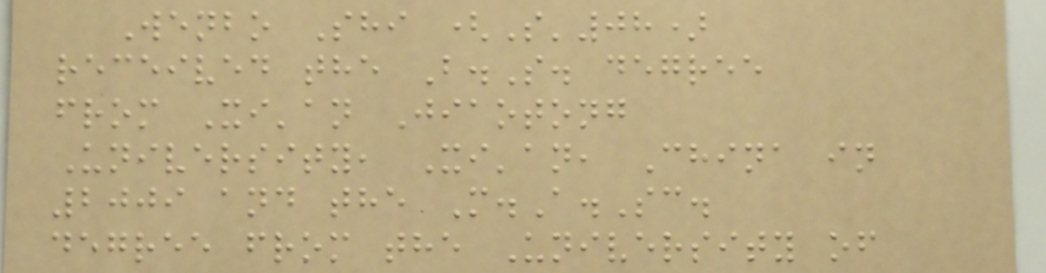Wenbo Shi (S'08)
received the B.S. degree
from Xi'an Jiaotong
University, Xi'an, China in
2009 and the M.A.Sc.
degree from the University of
